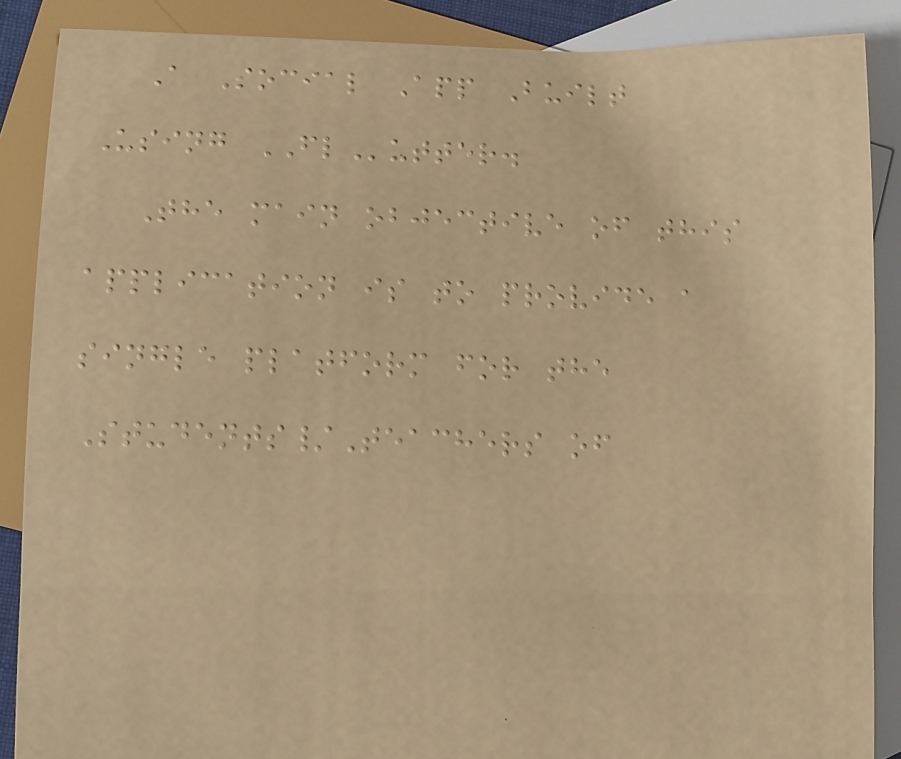A Social App Built
Using FLutter.
The main objective of this
application is to provide a
single platform for the
Students/Teachers of
